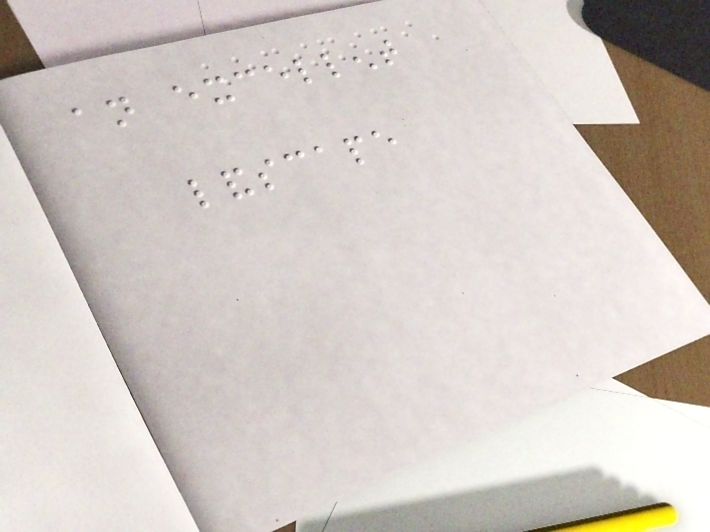an excellent
landscape
